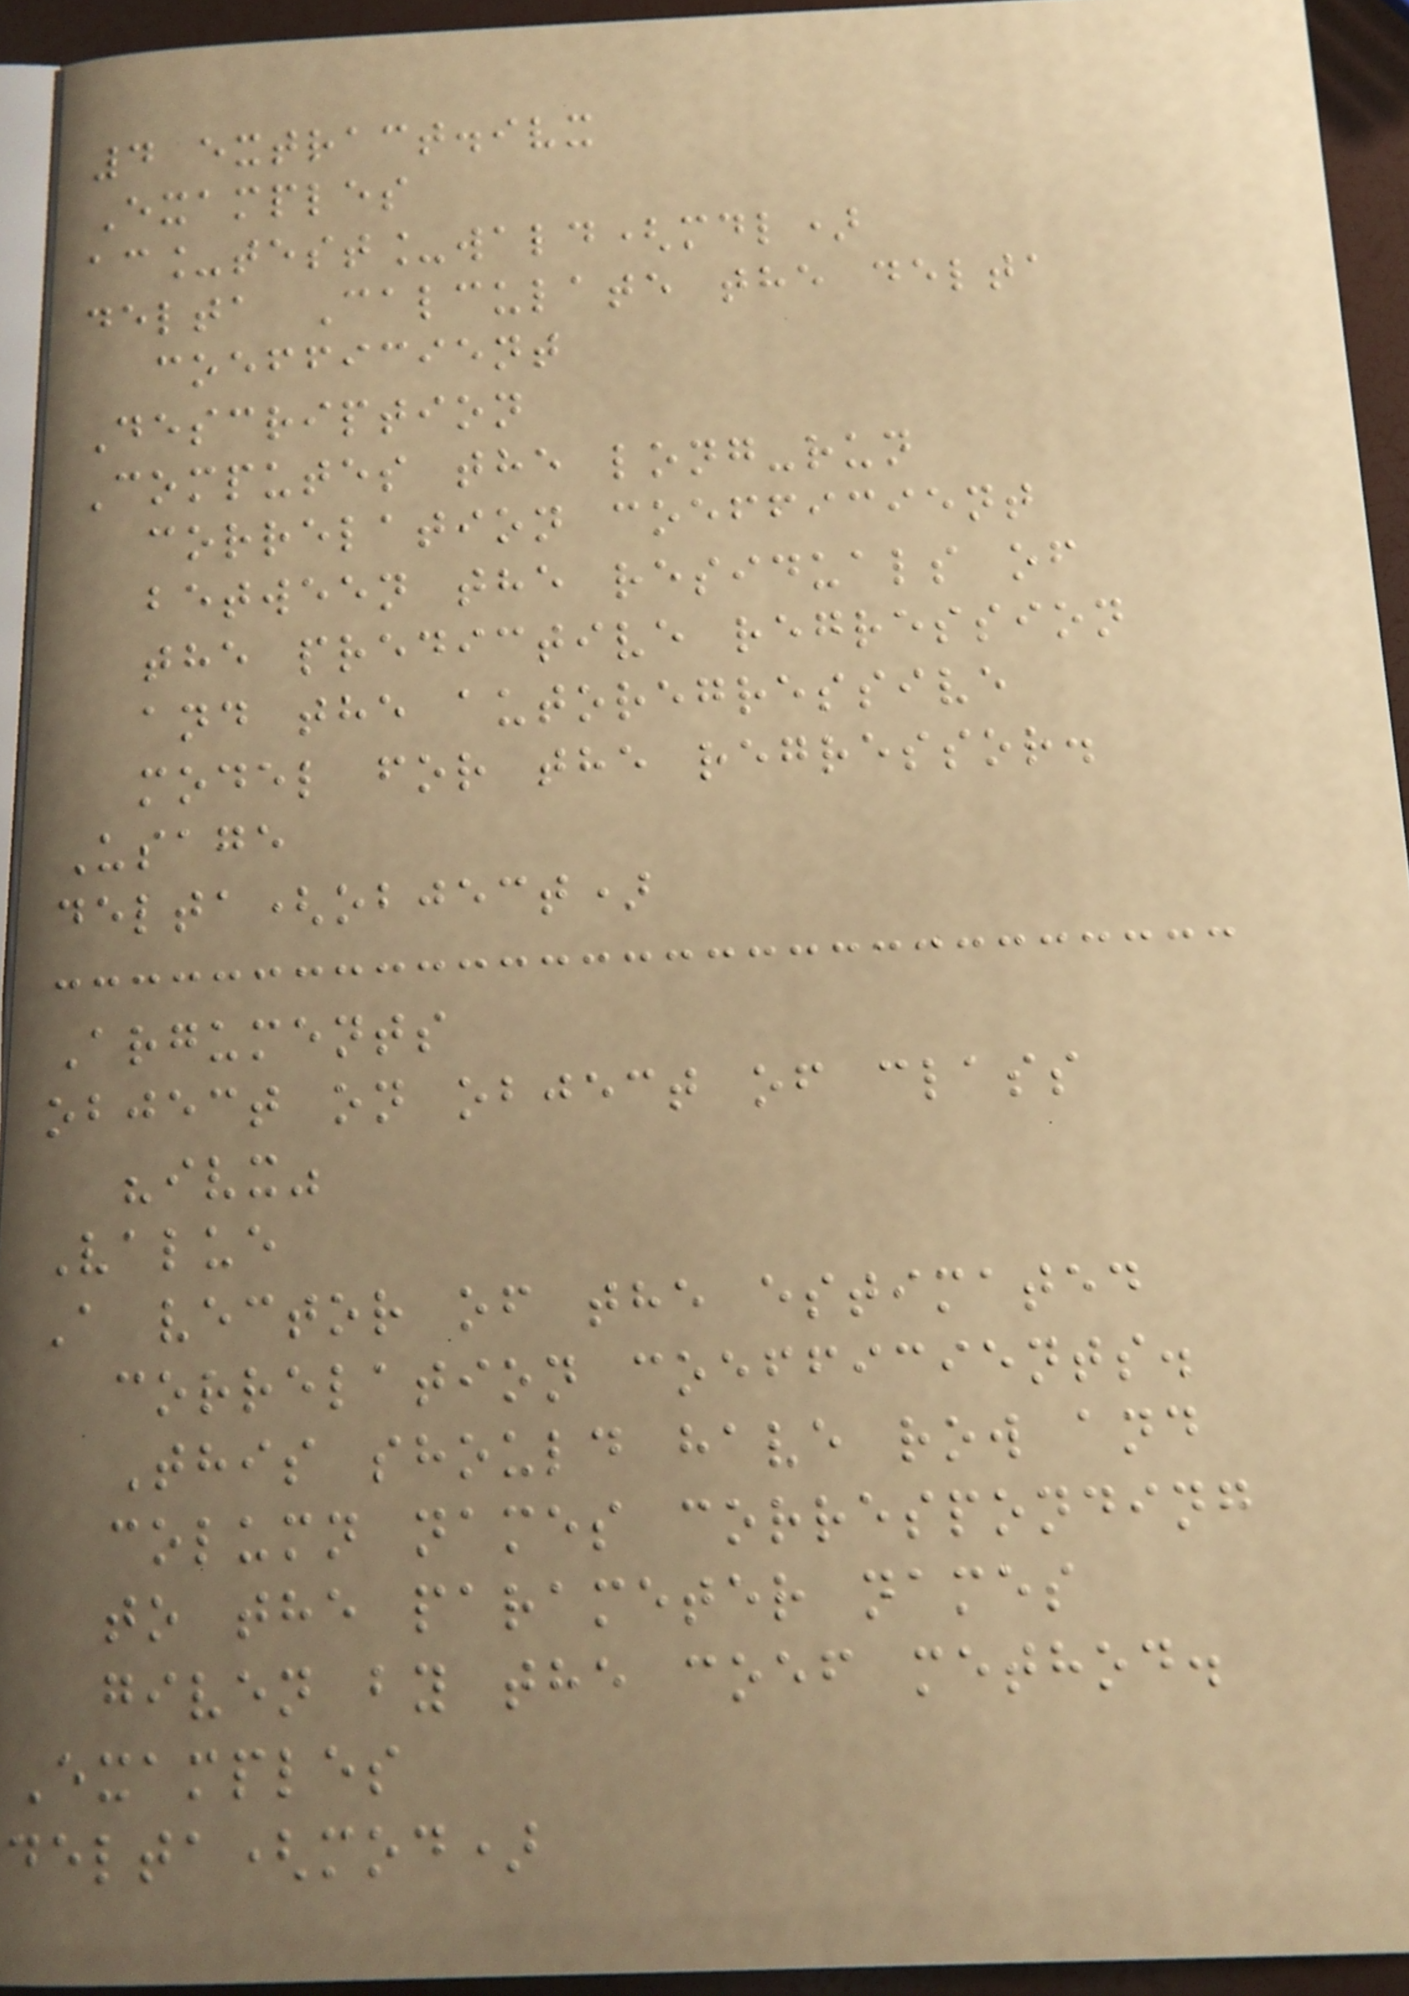4 extract.ivx
Examples
ac_test_wald(mdl)
delta Calculate the delta
coefficient
Description
Computes the long-run
correlation coefficient
between the residuals of
the predictive regression
and the autoregressive
model for the regressor.
Usage
delta(object)
Arguments
object on object of class
"ivx"
Value
A vector of the estimated
correlation coefficients.
This should have row and
column names corresponding
to the parameter names
given by the coef method.
Examples
delta(mod)
